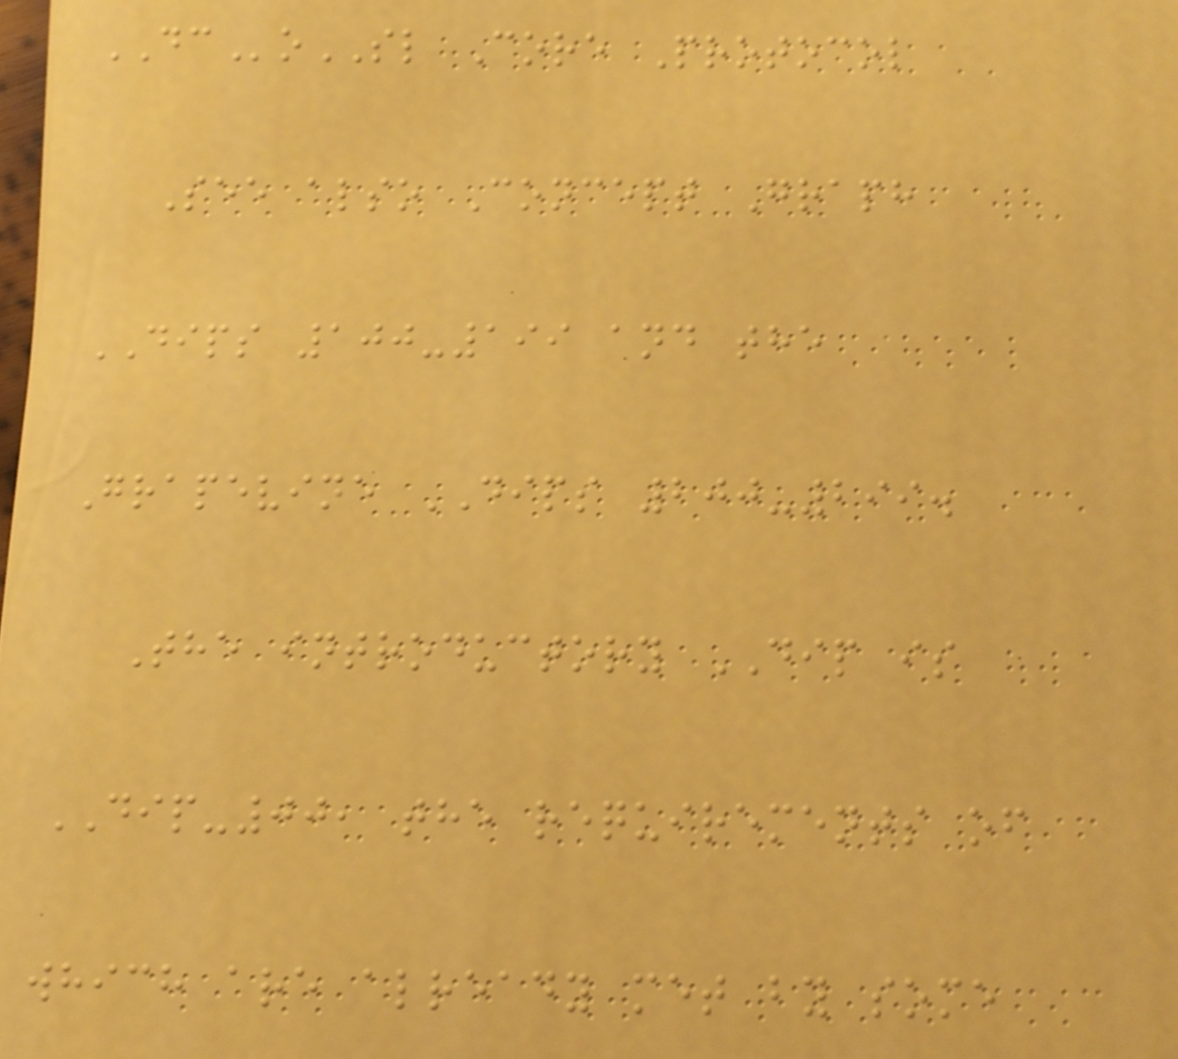DCoSL Core Protocol
See also Concept Graph
DIPS 100-199 and the
Grapevine DIPS 200-299.
The introductory DIP is
DIP-00, the requirements of
which are already met by some
